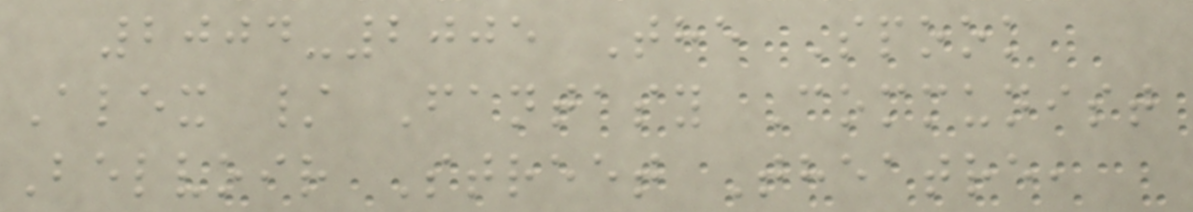2004-2005 The Spook
Alex / Fantasy Communist
Belvoir Street Theatre,
